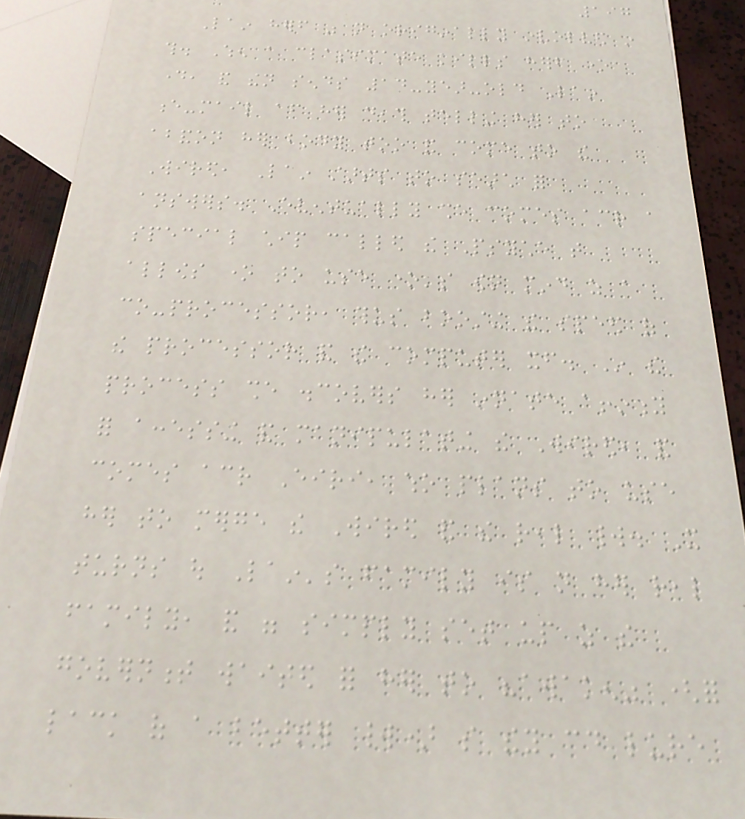197
Lain herself was not originally involved in
this. When a classmate kills herself one
day, and then sends 14-year-old Lain
e-mail after her death telling her to
abandon her body too and come to the
Wired, Lain starts to search for
answers. Eventually she comes across a
special chip called the Psyche that
allows one to use one's own mind as a
co-processor, thus boosting the speed of
the processor and the computer itself. In the
process she discovers her innate affinity
for accessing and manipulating the Wired, and
comes across Eiri, who plans to use
her to merge the Wired and the real world. It
turns out Lain's family is not her real
family, and were simply set up as the
government waited for her to "awaken" (for
lack of a better world) so they could lure
